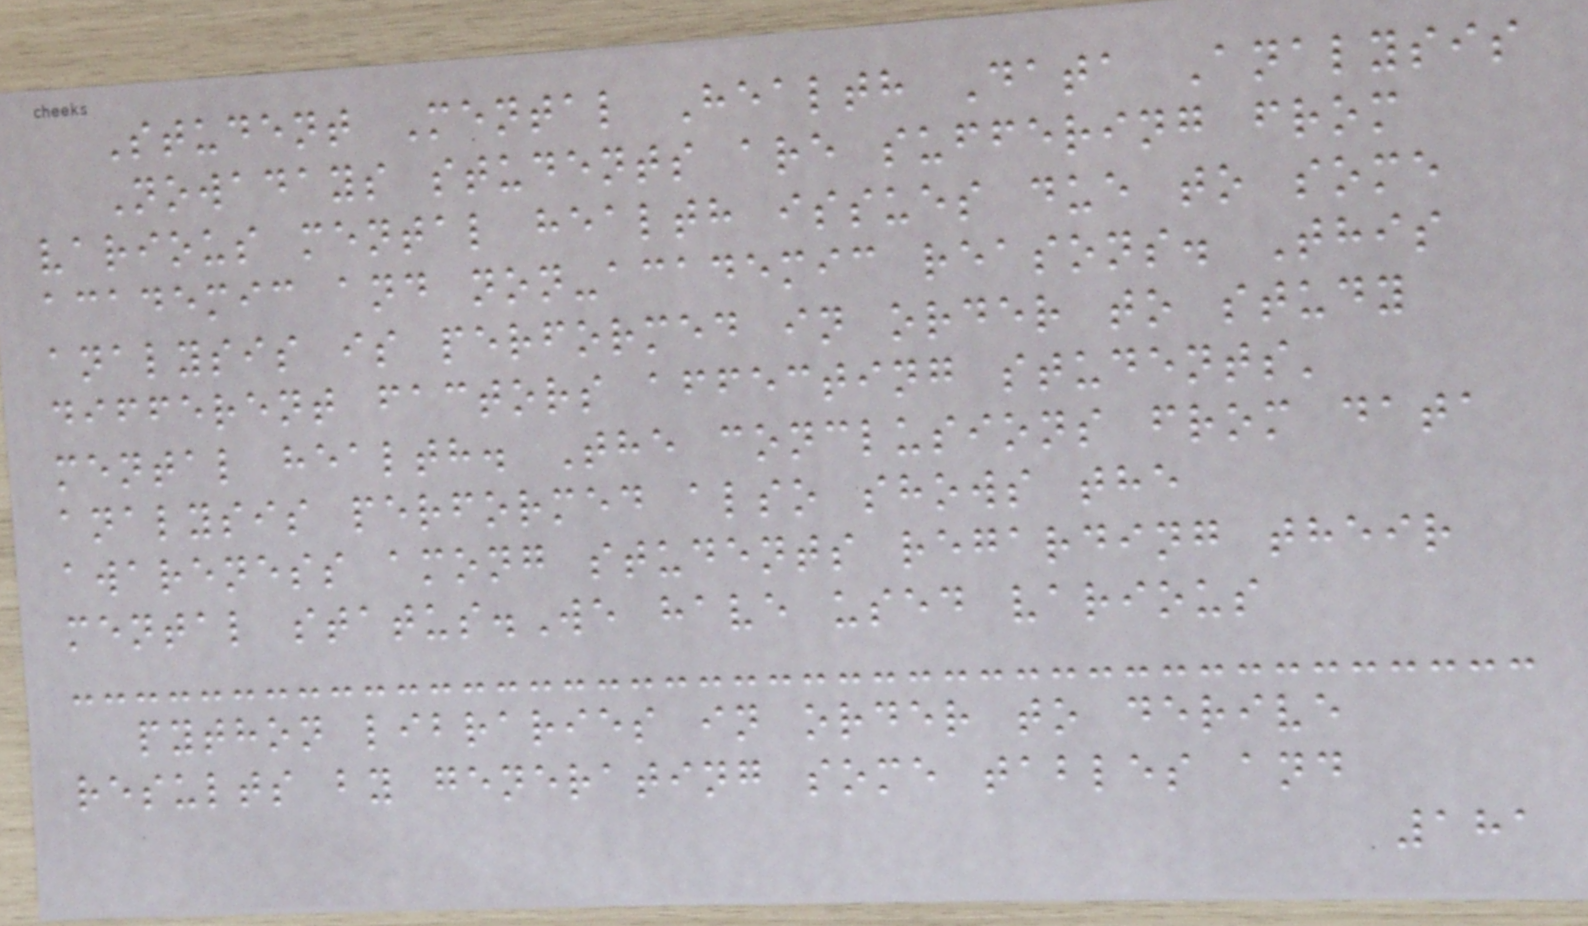Student Mental Health Data Analysis
Nowadays students are suffering from
various mental health issues due to some
academic and non-academic reasons. This
analysis is performed in order to study
different factors affecting students'
mental health. The conclusions from data
analysis performed also shows the
awareness among students regarding their
mental status.We have used various
python libraries in order to derive
results by generating some tables and
181
